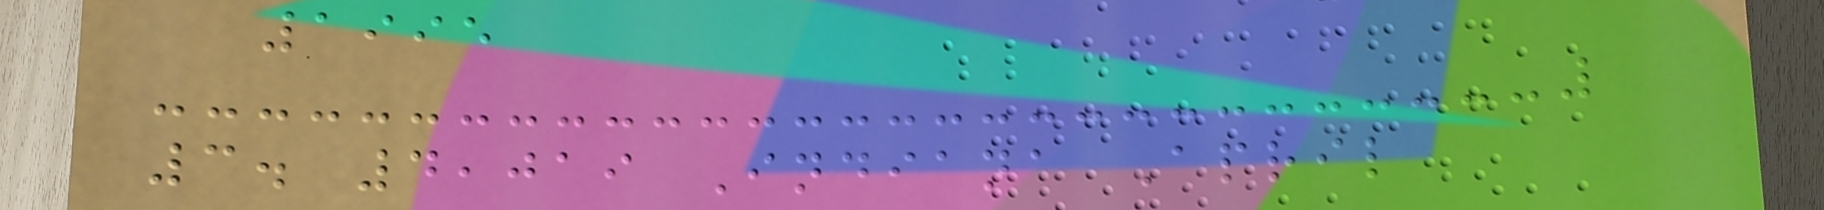1995
3. 4,019 Indiana April
